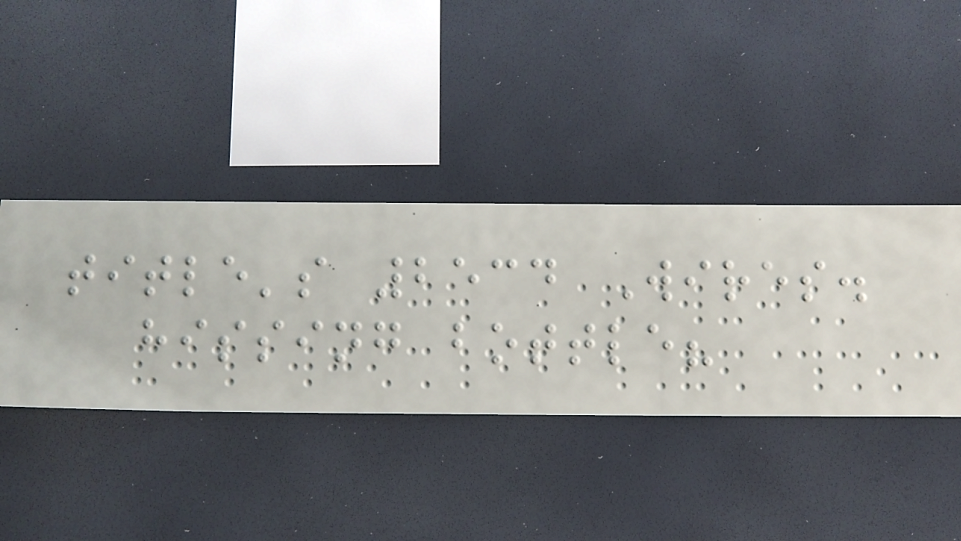title's 2534 Wires.
hissing bottle?
